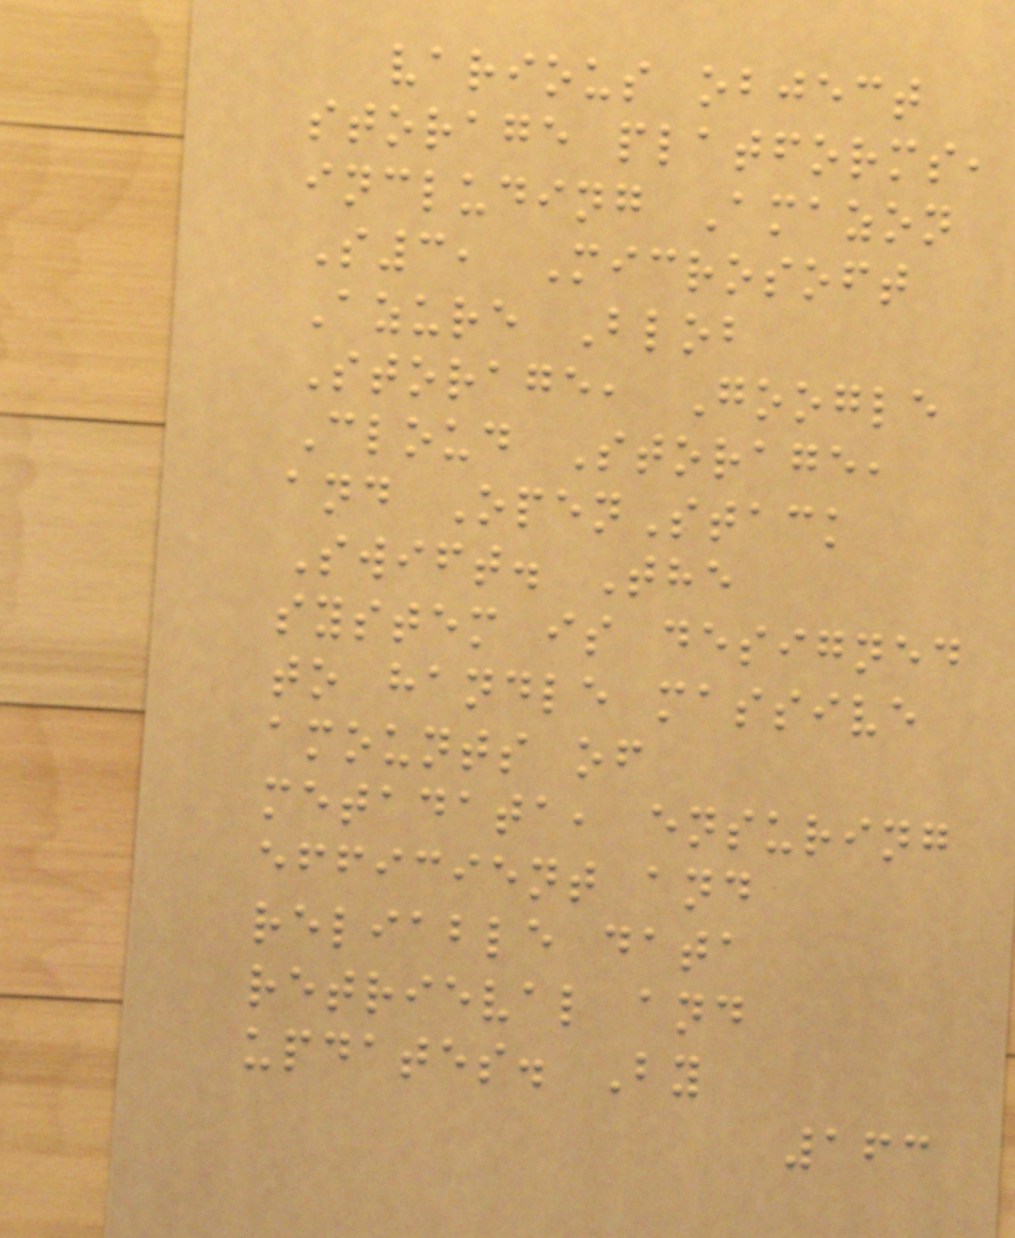various object
storage platforms,
including Amazon
S3, Microsoft
Azure Blob
Storage, Google
Cloud Storage,
and OpenStack
Swift. The
system is designed
to handle massive
amounts of
metadata, ensuring
efficient and
reliable data
retrieval and
updates. By
163
